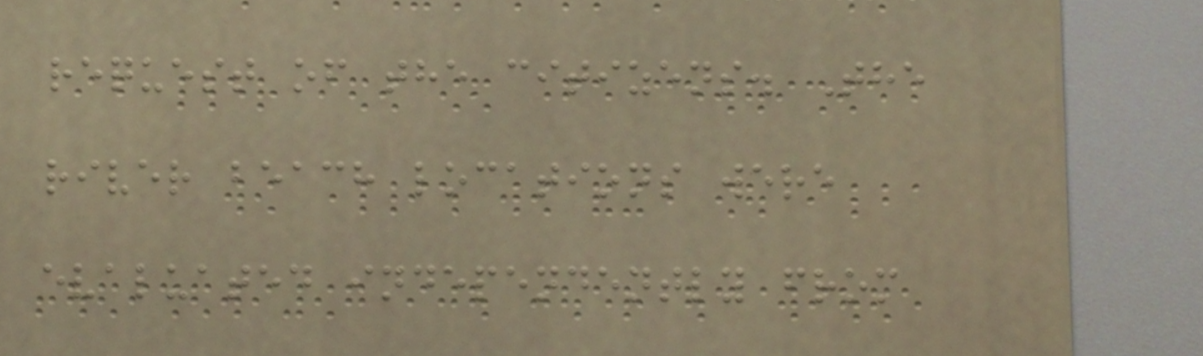request of the citizens. The
river beach locations were
evaluated independently from
